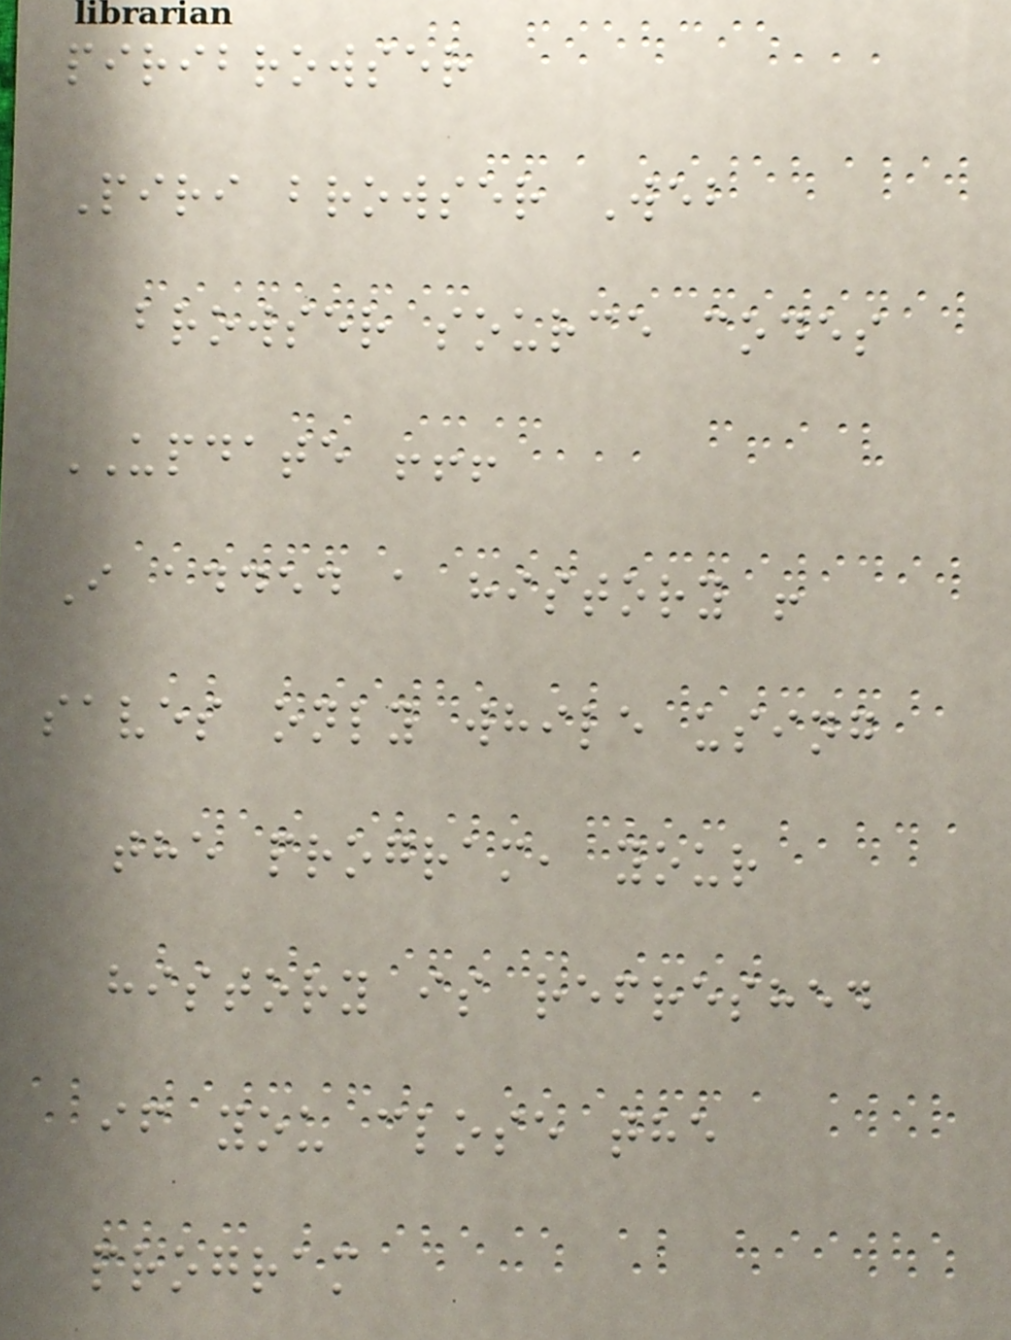piribrowser
Piri browser Web
browser source codes
UPDATE !!!
I added a history !
saves only while using
the program, your
history is refreshed
if you close the
program
